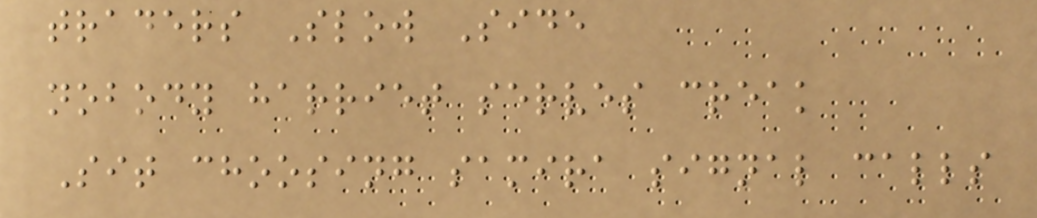traders Slow Side
nobody harriet serves creak
Sit choosing samira signal calls
